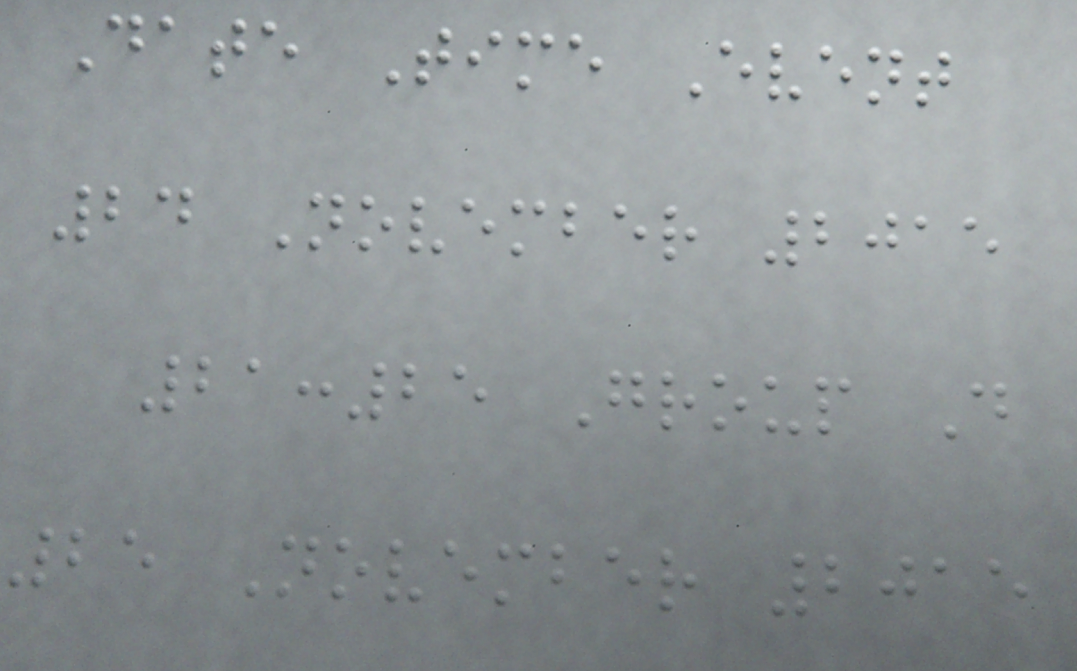Date Time Event
24 November 2015
21:25 Group D
25 November 2015
